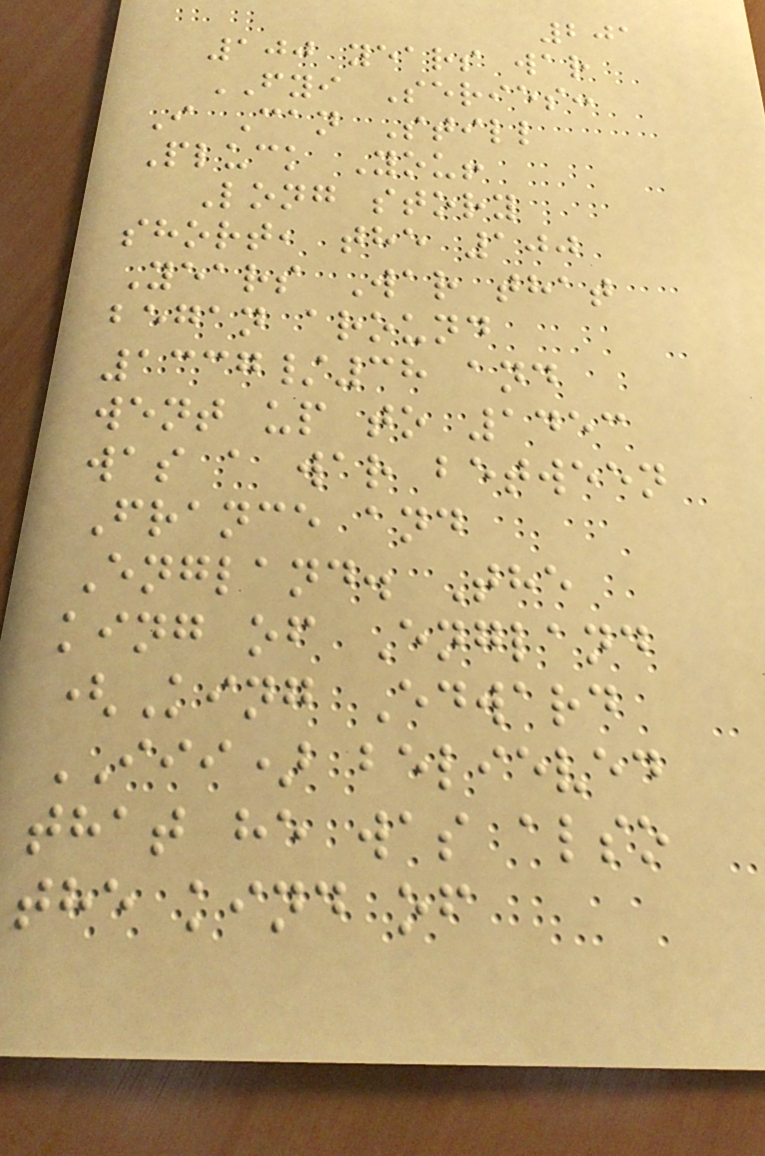201
100 years war
FYI Series:
I Can Still
Pluck You!
Long story
short, the 100
Years War that
began around
1337/38 and
went up to 1453
was a war between
France and
England. The
king of England
(King Edward
III) believed
that he was also
the kind of
